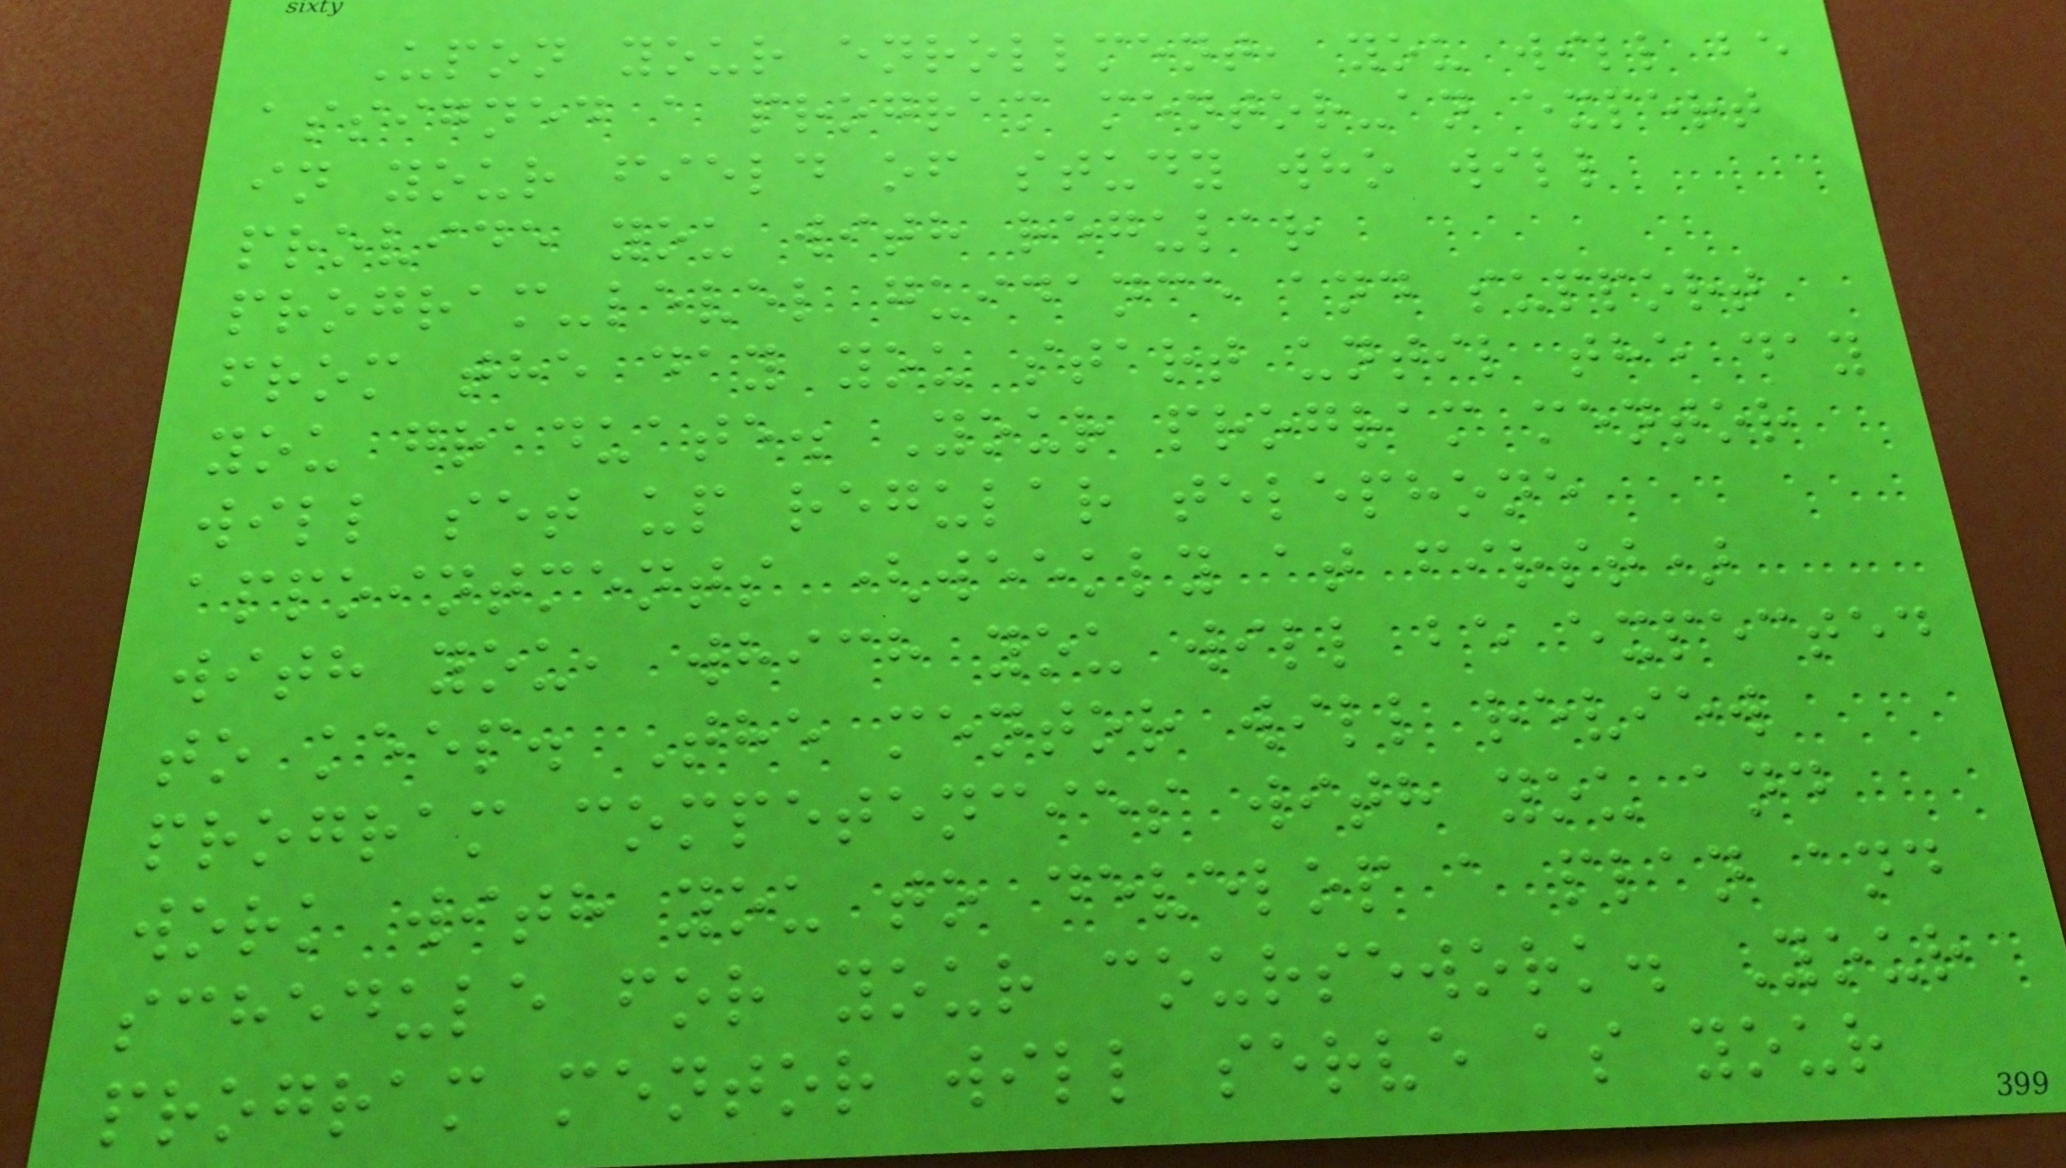Upon your enrollment, you will be
assigned a program mentor-an expert
in your field of study who will
provide you with regular
program-level guidance and support
from the day you start until the day
you graduate. Your program mentor
will set up regular telephone
appointments (weekly at first)
with you, which you will be expected
to keep. The mentor will review
program competencies with you and
work with you to develop a plan and
schedule for your coursework. Your
program mentor will serve as your
